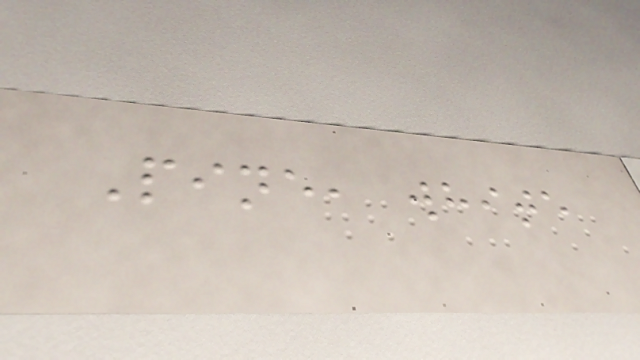Pine, white
